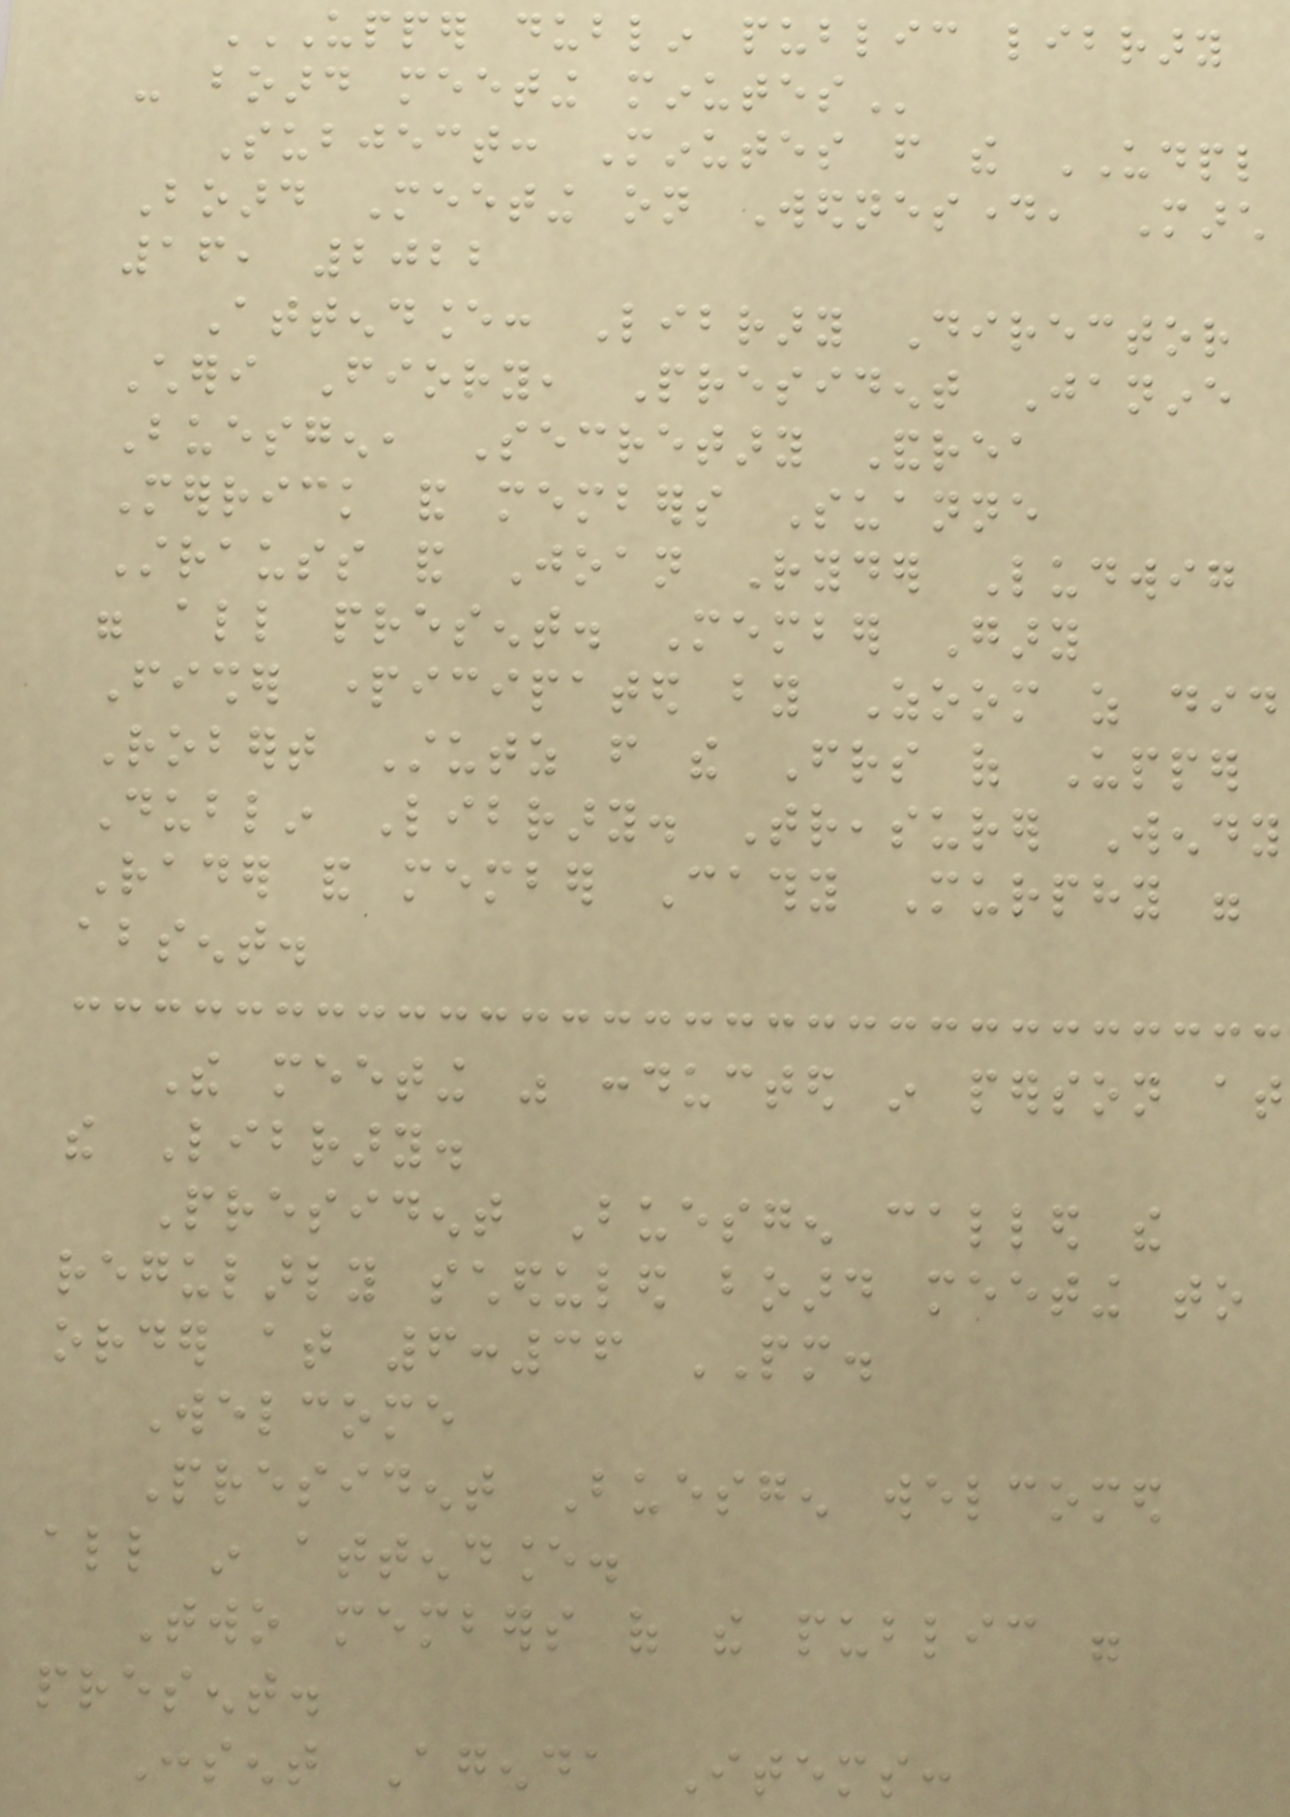UPPER DUBLIN PUBLIC LIBRARY
- BOARD MEETING MINUTES
Subject: Minutes from the UDPL
Board Meeting on Wednesday, March
16, 2022
Attendance: Library Director
Cheri Fiory, President Janine
Buesgen, Secretary Andrea
Merrick and members Suanne
Strauss and Joan Ryder Ludwig
were all present. Member Gary
Fisher participated by Zoom as did
Robert Stutz from the Friends of Upper
Dublin Library. Treasurer Wendy
Rader and member Cathy Murphy were
absent.
The meeting was conducted in person at
the Library.
President Buesgen called the
regularly scheduled board meeting to
order at 6:36 PM.
Welcome
President Buesgen welcomed
all in attendance.
Two members of the public were
present.
Consent Agenda Items:
